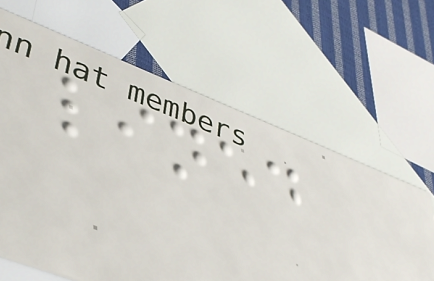lined
